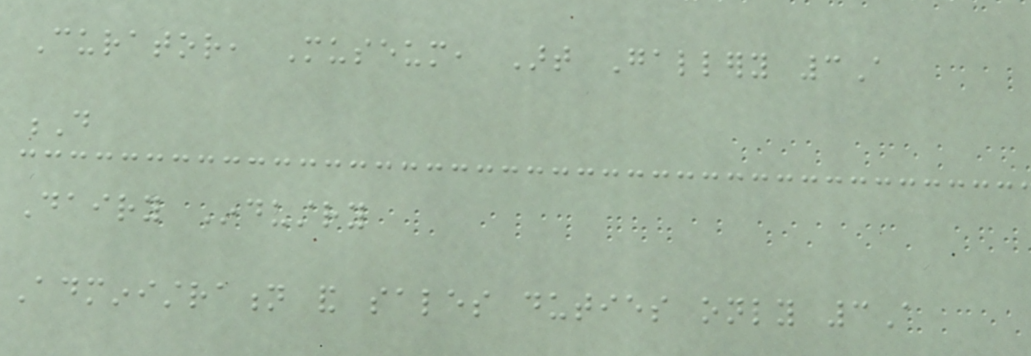Curator, Museum, Art Gallery 3A
D
Dairy Industry
Administration and sales duties only 3A
